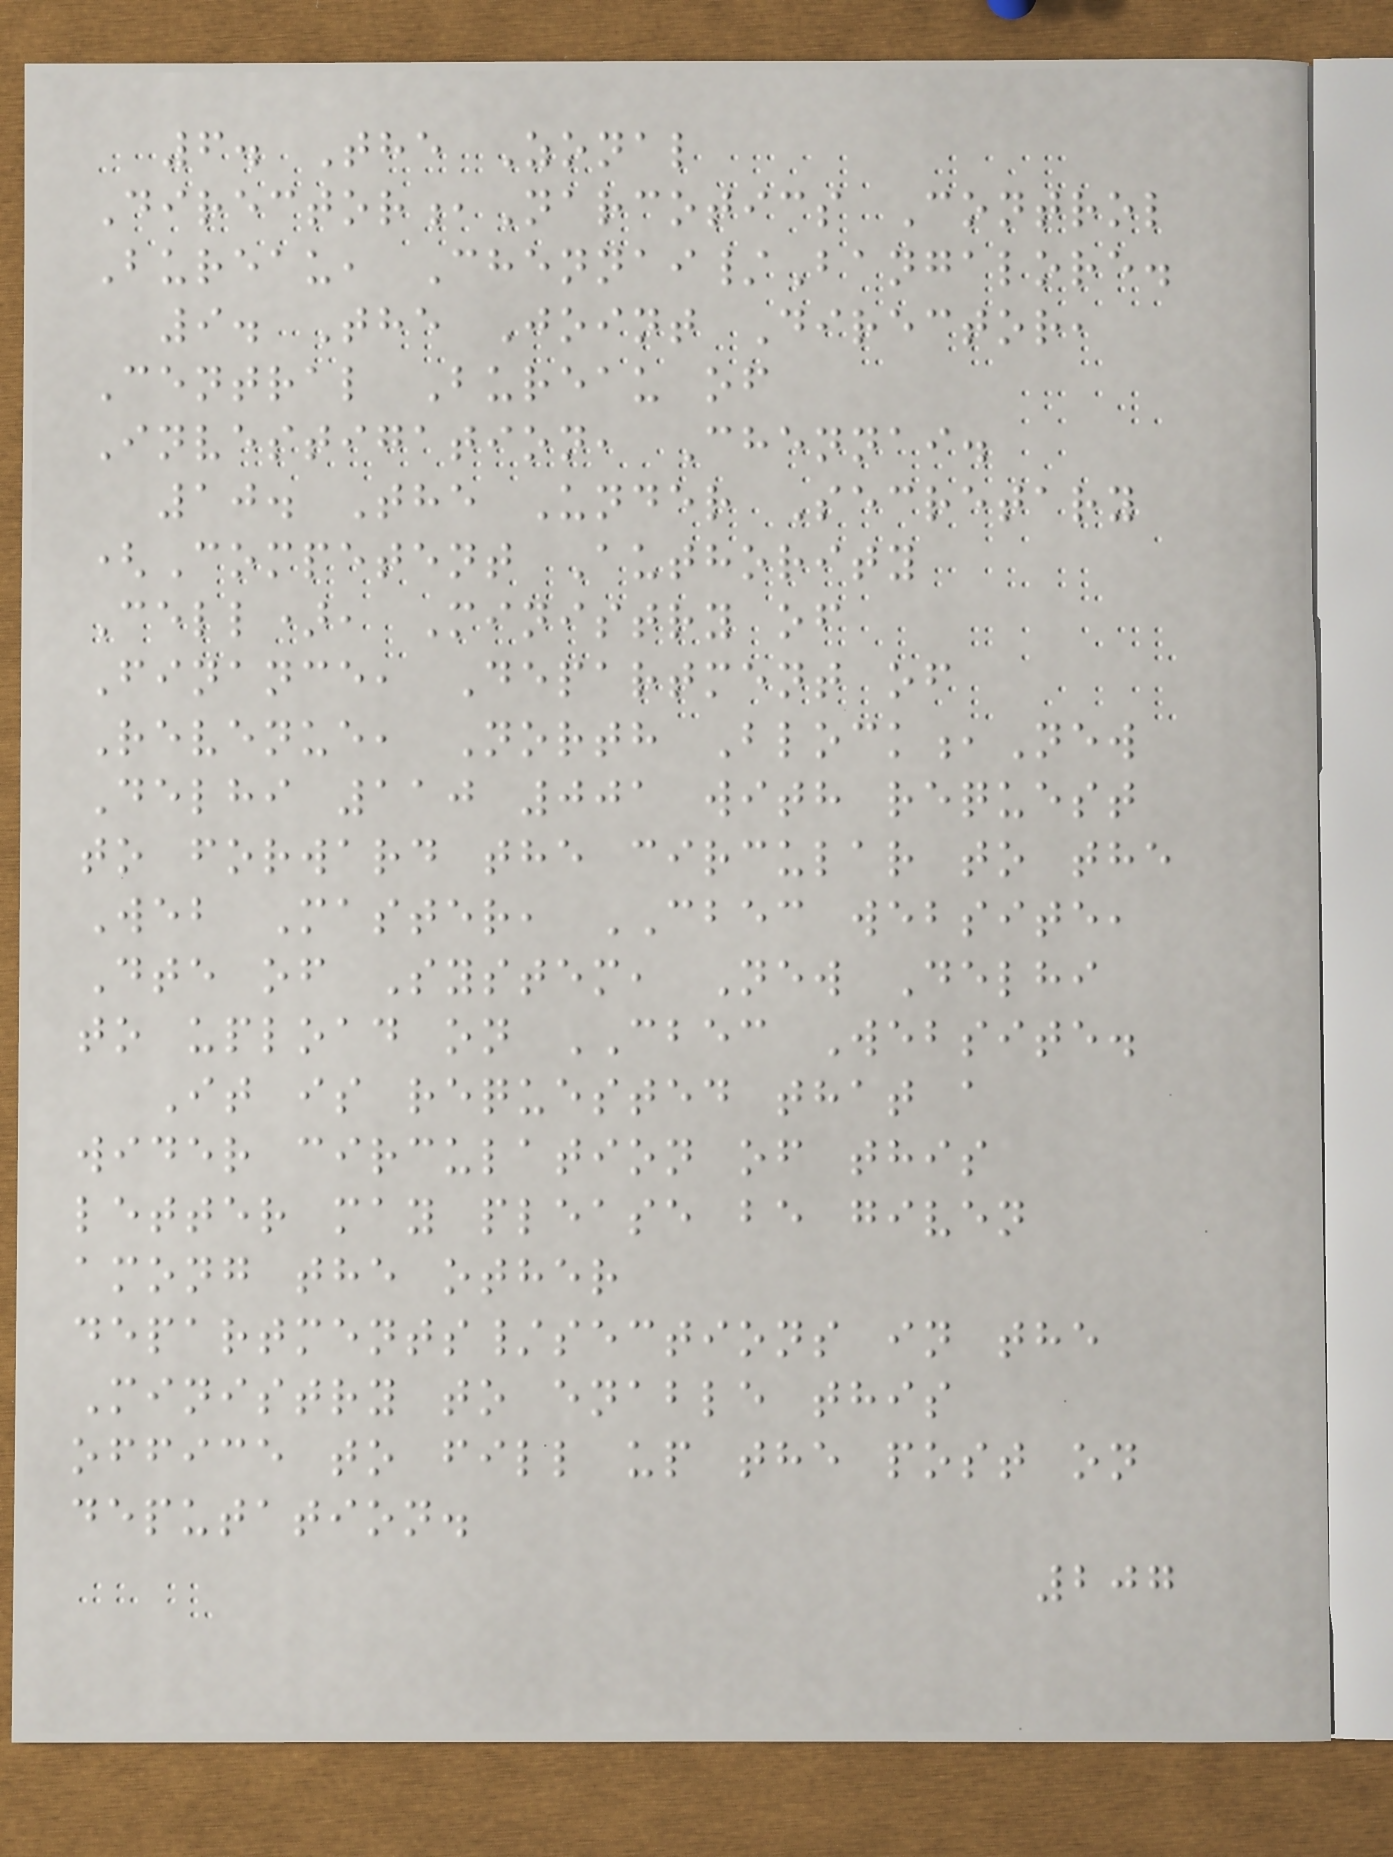6. The Zonal
Director,Narcotics Control
Bureau, Chennai/Bangalore.
9. The Joint Director,
Central Bureau of
Investigation, Chennai.
10. The Under Secretary
(Competent Authority
Cell), Ministry of
Finance, Department of
Revenue, North Block,New
Delhi 110 001 with request
to forward the circular to the
Web Master, CBEC website,
Dte of System, New Delhi
to upload on CBEC Website.
It is requested that a
wider circulation of this
letter may please be given
among the other
departments/sections in the
Ministry to enable this
office to fill up the post on
deputation.
207
